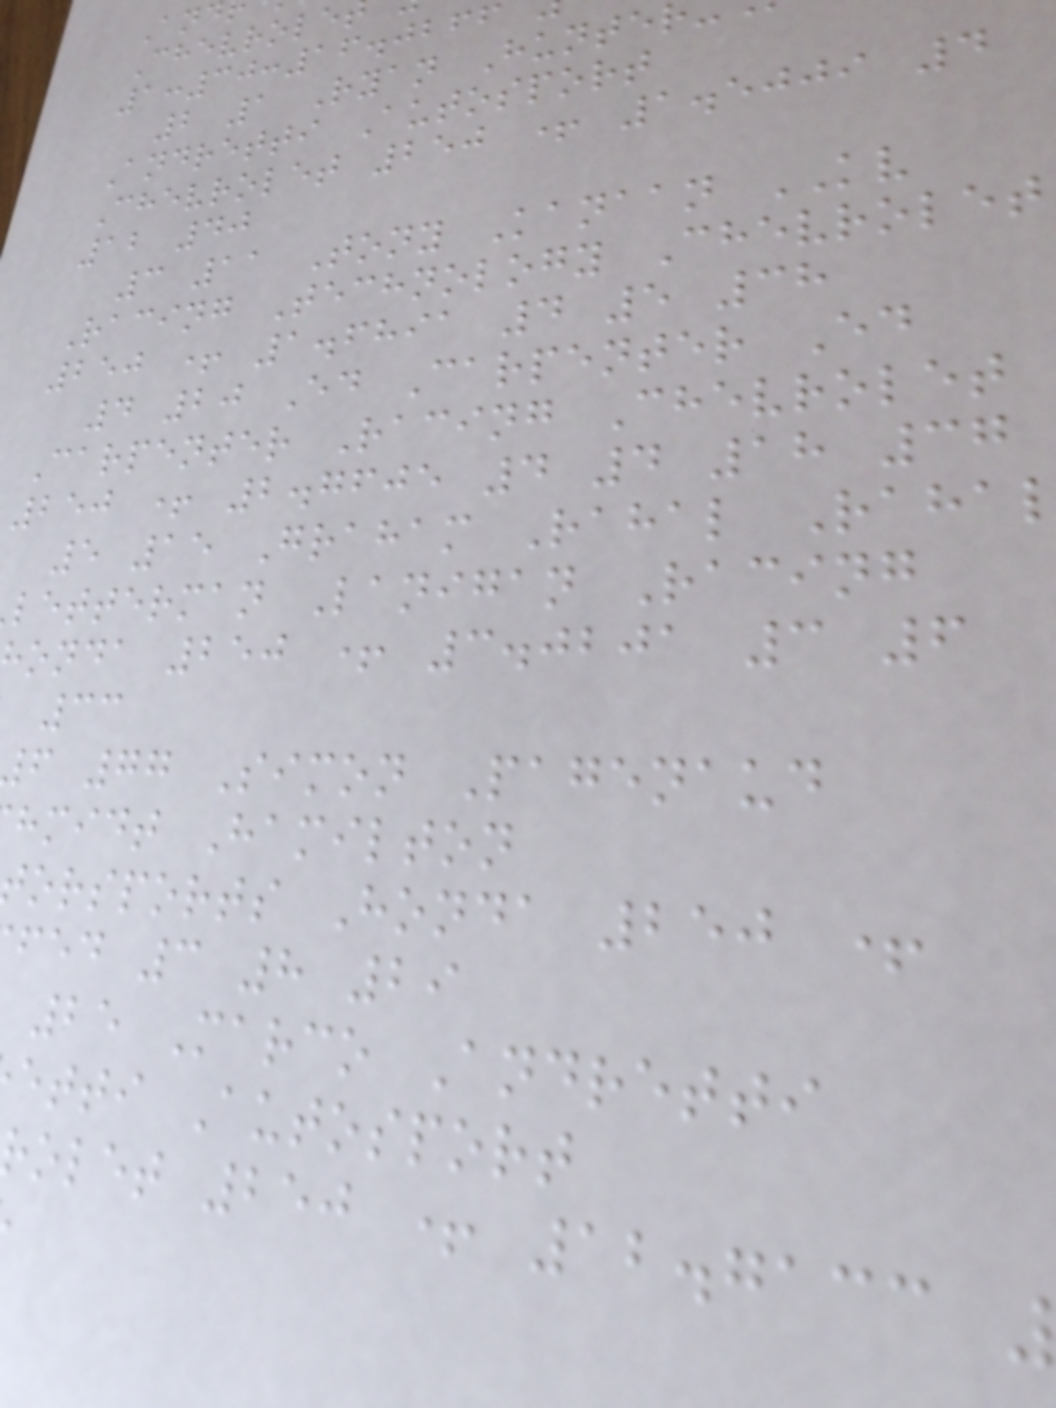Chevrole
1:30:16.0266
2 1 Ryan Hunte
Andretti Autosport
Chevrolet 250 + 1.5009 4
12 40
3 11 Tony Kanaan KV
Racing Technology Chevrolet
250 + 1.6891 4 5 38
4 20 Ed Carpenter Ed
Carpenter Racing Chevrolet
250 + 2.7605 4 4 18 37
5 15 Graham Rahal Raha
letterman Lanigan Racing
onda 250 + 3.0201 3 6
f 77 Simon Pagenaud
hmidt Hamilton
orsports Honda 250 +
fed 3 8 29
25 Marco Andretti
etti Autosport
olet 250 + 12.7133
